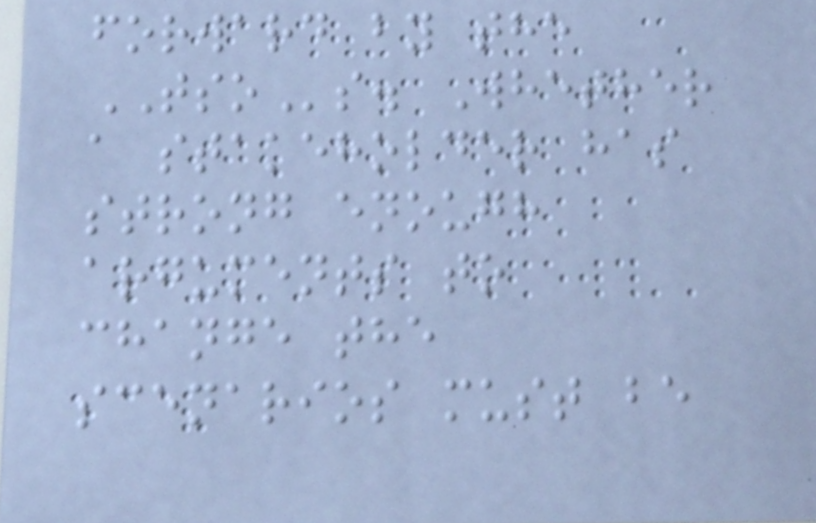forward by the
TSOs. Whether
a stakeholder has
strong enough
arguments to
change the
scenarios must be
